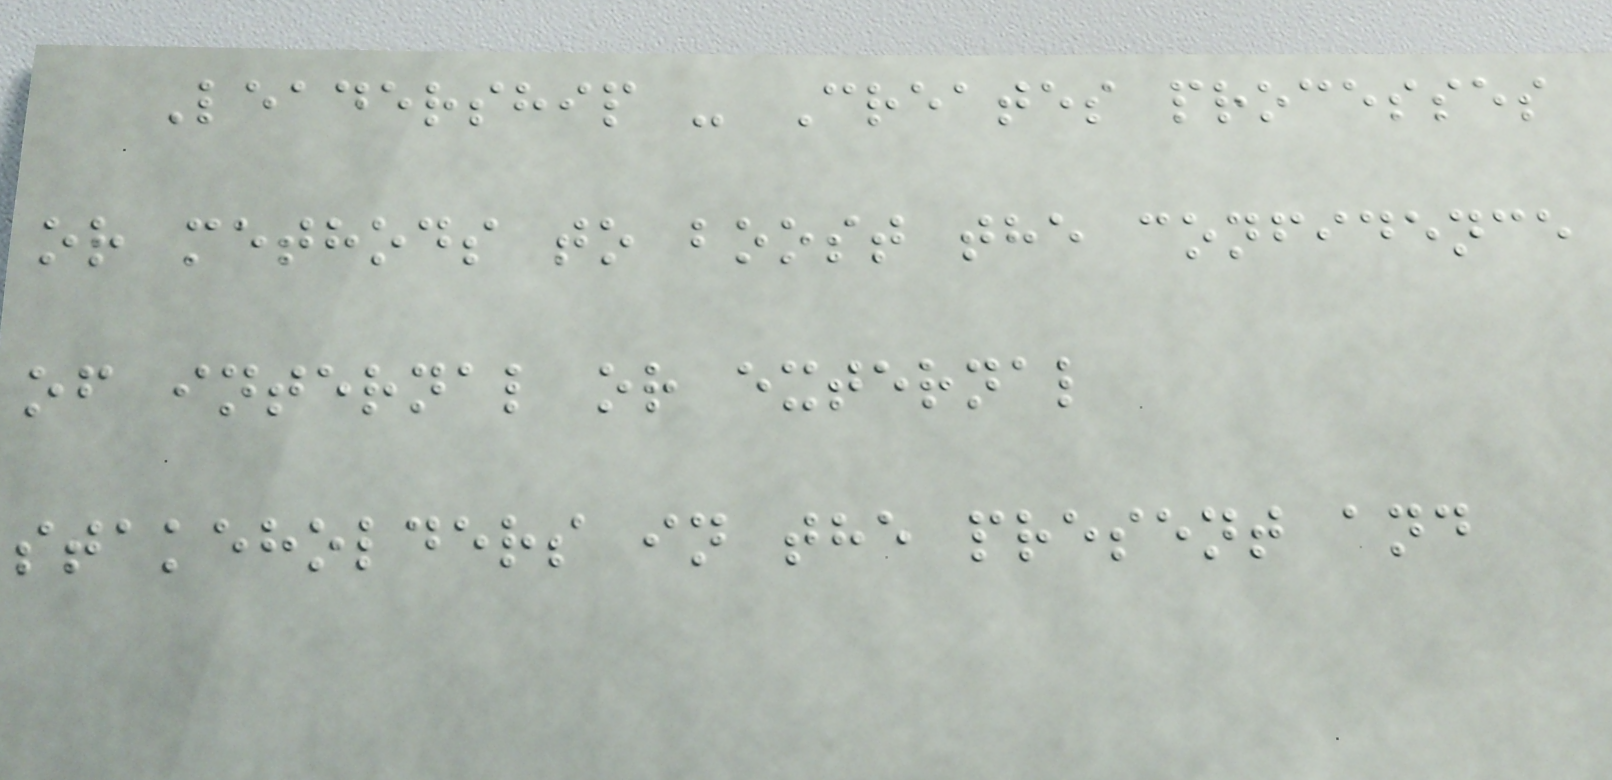Leadership - Creates processes
or methods to boost the confidence
of internal or external
stakeholders in the present and
